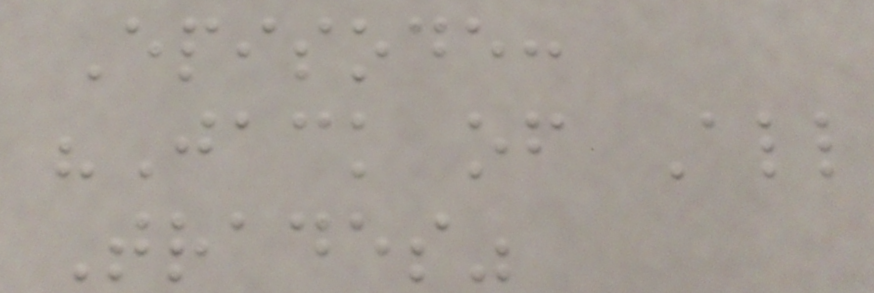Episode:
"Jack of All
Trades"
